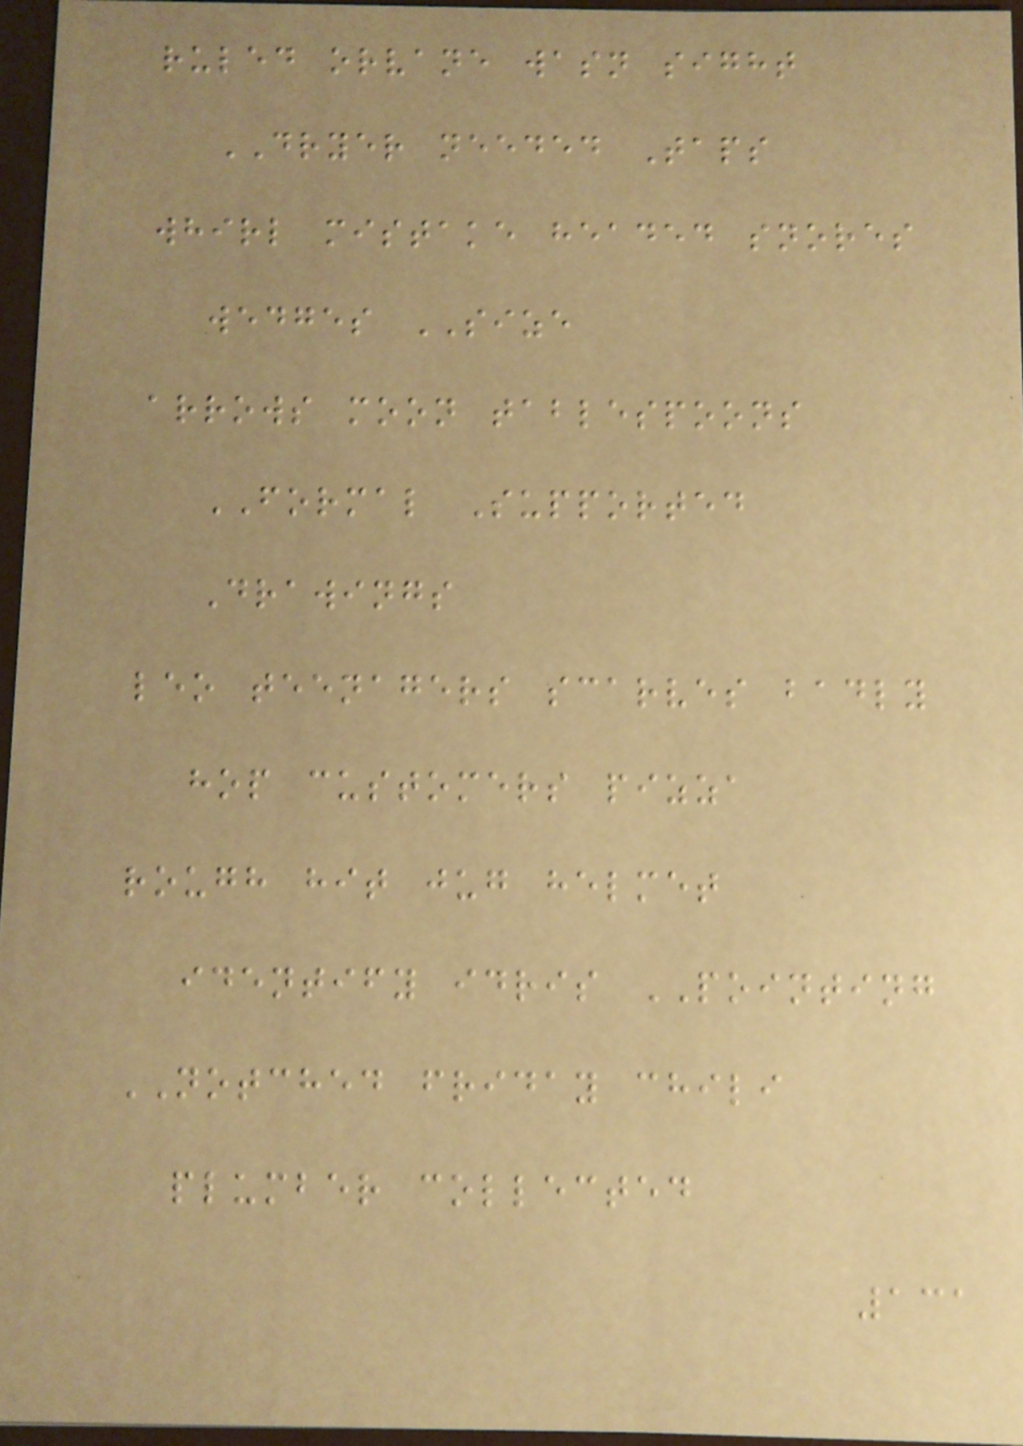ruled orvane wasn sight
DRYER needed Taps
whirl mistake headed snores
wedges SIZE
arrows moon tablespoons
FORMAL Supported
Drawings
leo teenagers scarves badly
hop customers pizza
rough hit jug helmet
identify idris POINTING
NOTCHED friday chili
plumber collected
131
